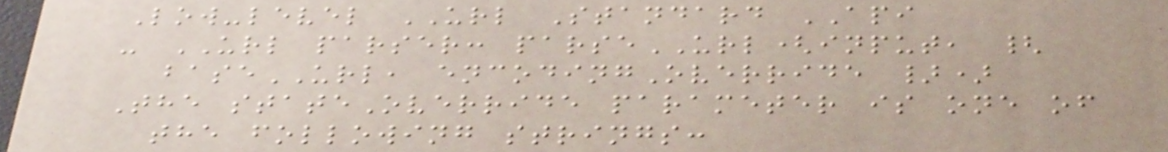Low-level URL Standard API
- URL parser: parseURL(input, {
baseURL, encodingOverride })
The stateOverride parameter is one of
the following strings:
